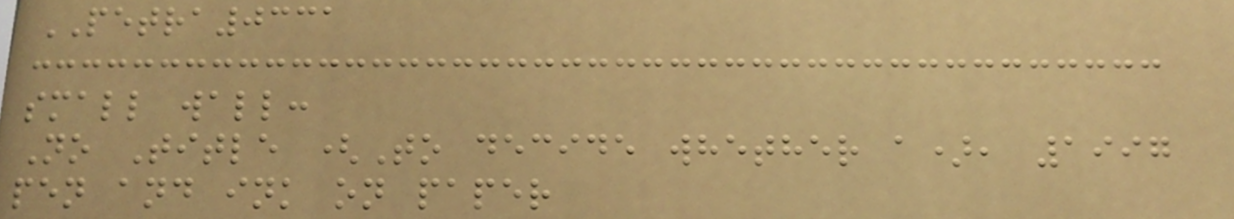PETRA0331
small wall:
No Title (To decide whether a), 1997
pen and ink on paper
